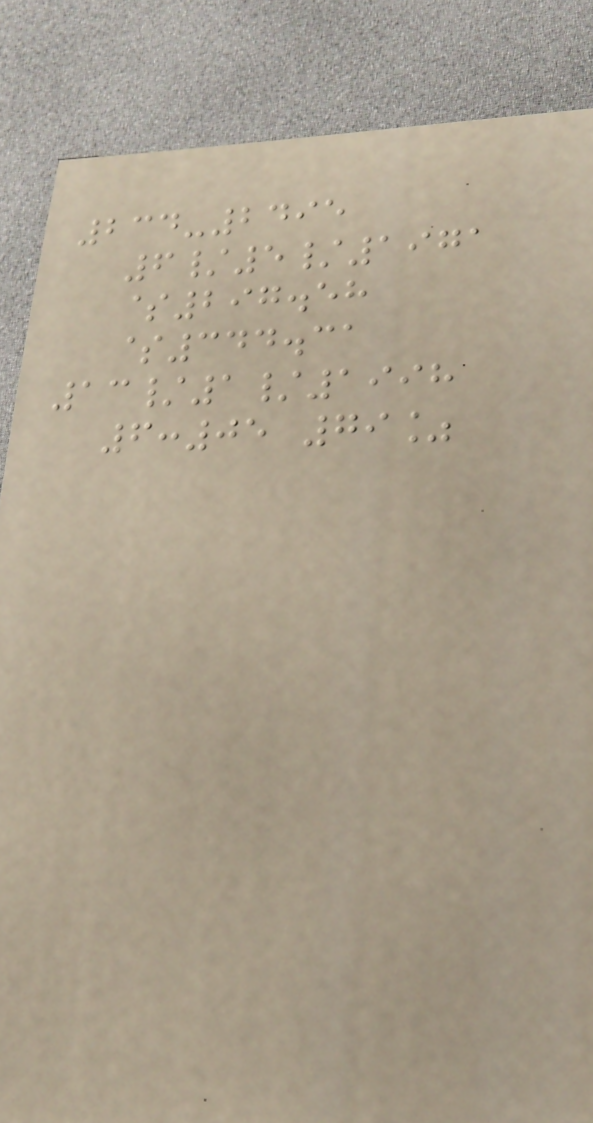234-2495
6/5/1971
$297.58
$344.31
13/1/1998
6:05 79%
